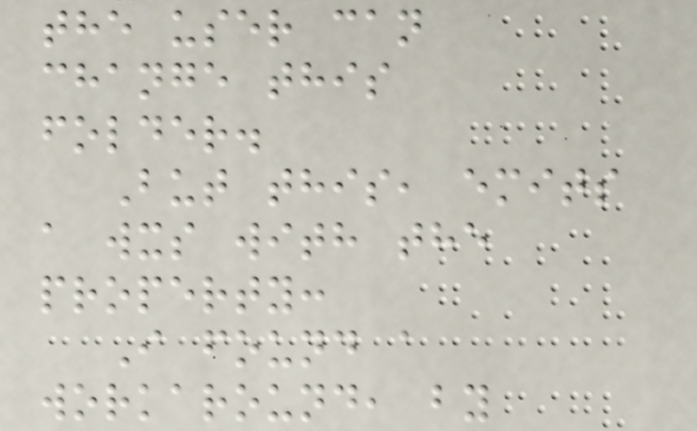the user can
change this
folder.
But this, emits
a wxs with the
property:
I found a
workaround, by
